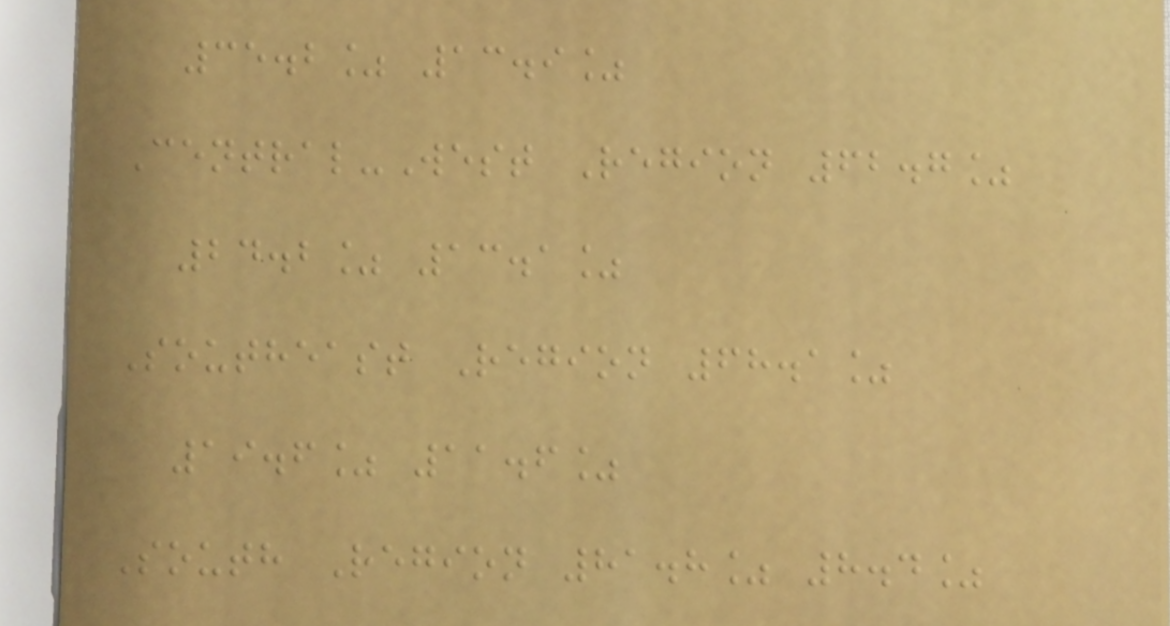35.2% 13.9%
Central-West Region 62.7%
24.2% 13.1%
Southeast Region 68.1%
19.6% 11.6%
South Region 81.8% 8.4%
